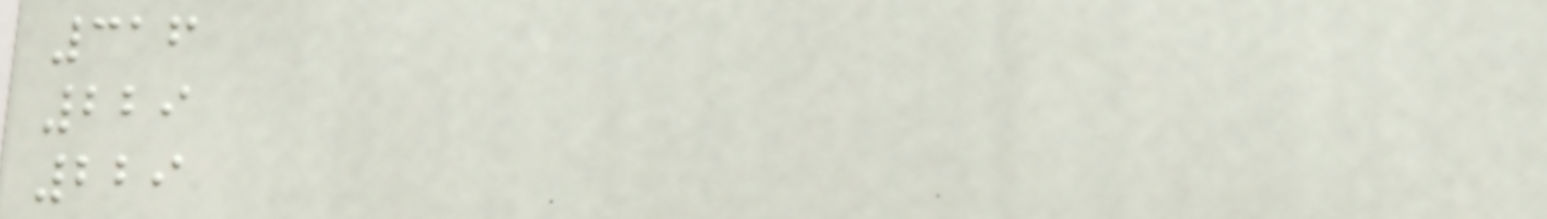316
229
229
